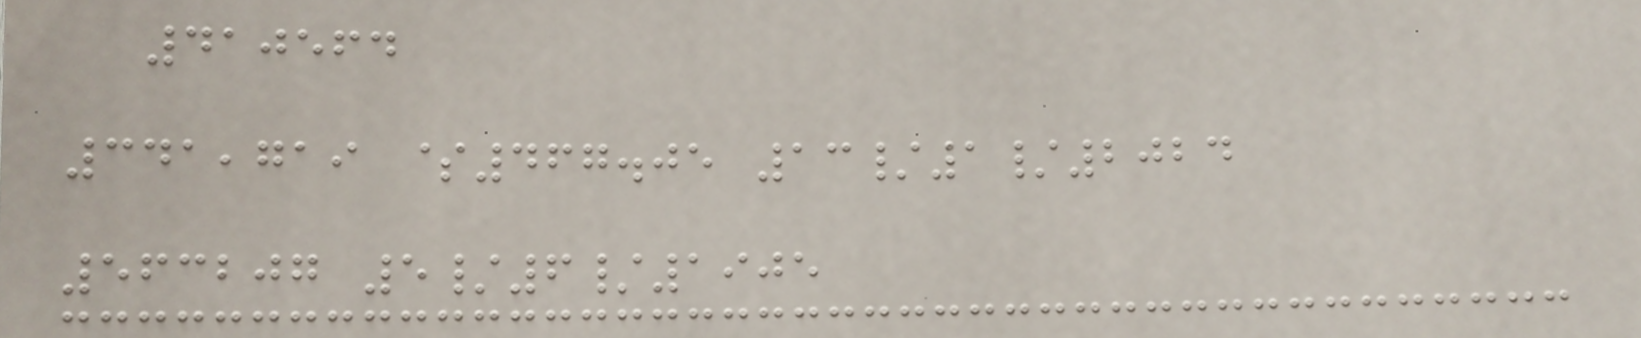410564
341,719 $467.05 13/1/2024
563207 5/6/1905
